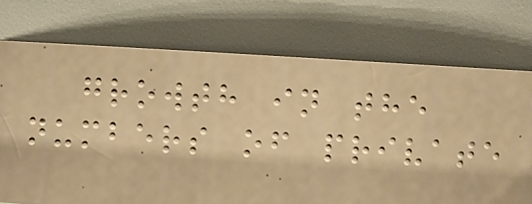growth in the
numbers of private
